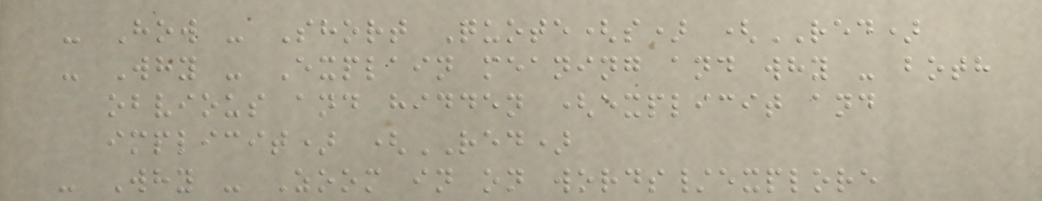- How - Short Quote(s) (RED)
- Why - Explain meaning and why - both
obvious and hidden (explicit and
implicit) (RED)
- Why - Zoom in on words/explore
